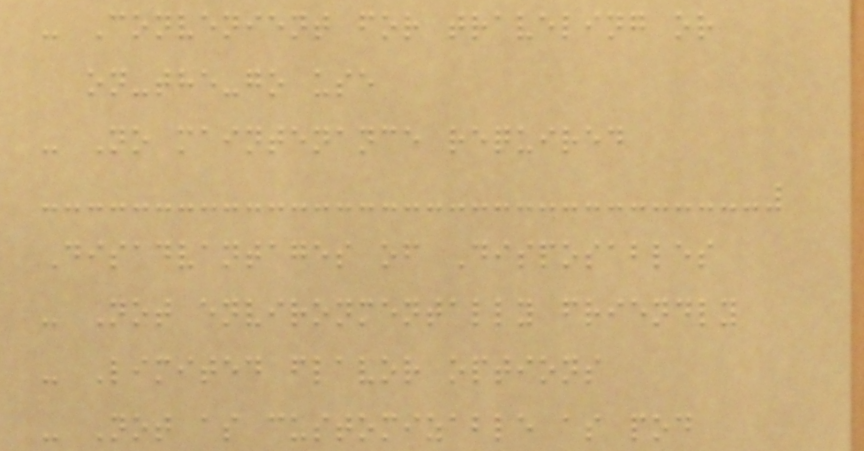- Convenient for traveling or
on-the-go use
- No maintenance required
Disadvantages of Disposables
- Not environmentally friendly
- Limited flavor options
- Not as customizable as pod
